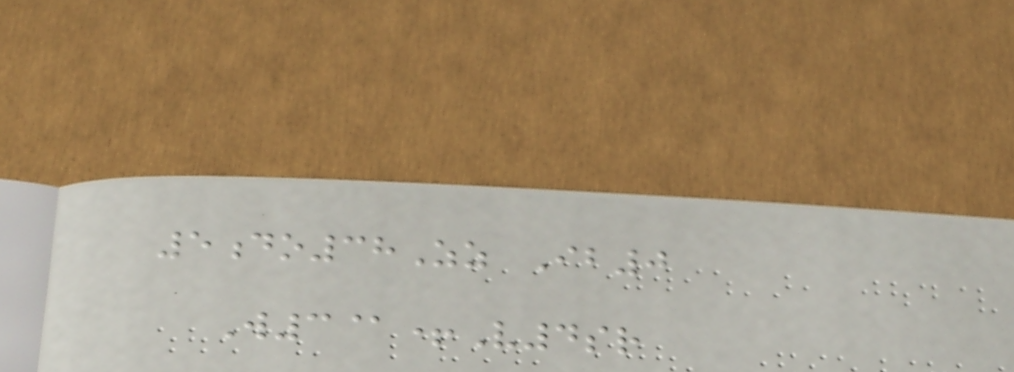5do38Zz Ib0
W3@+V4sr
